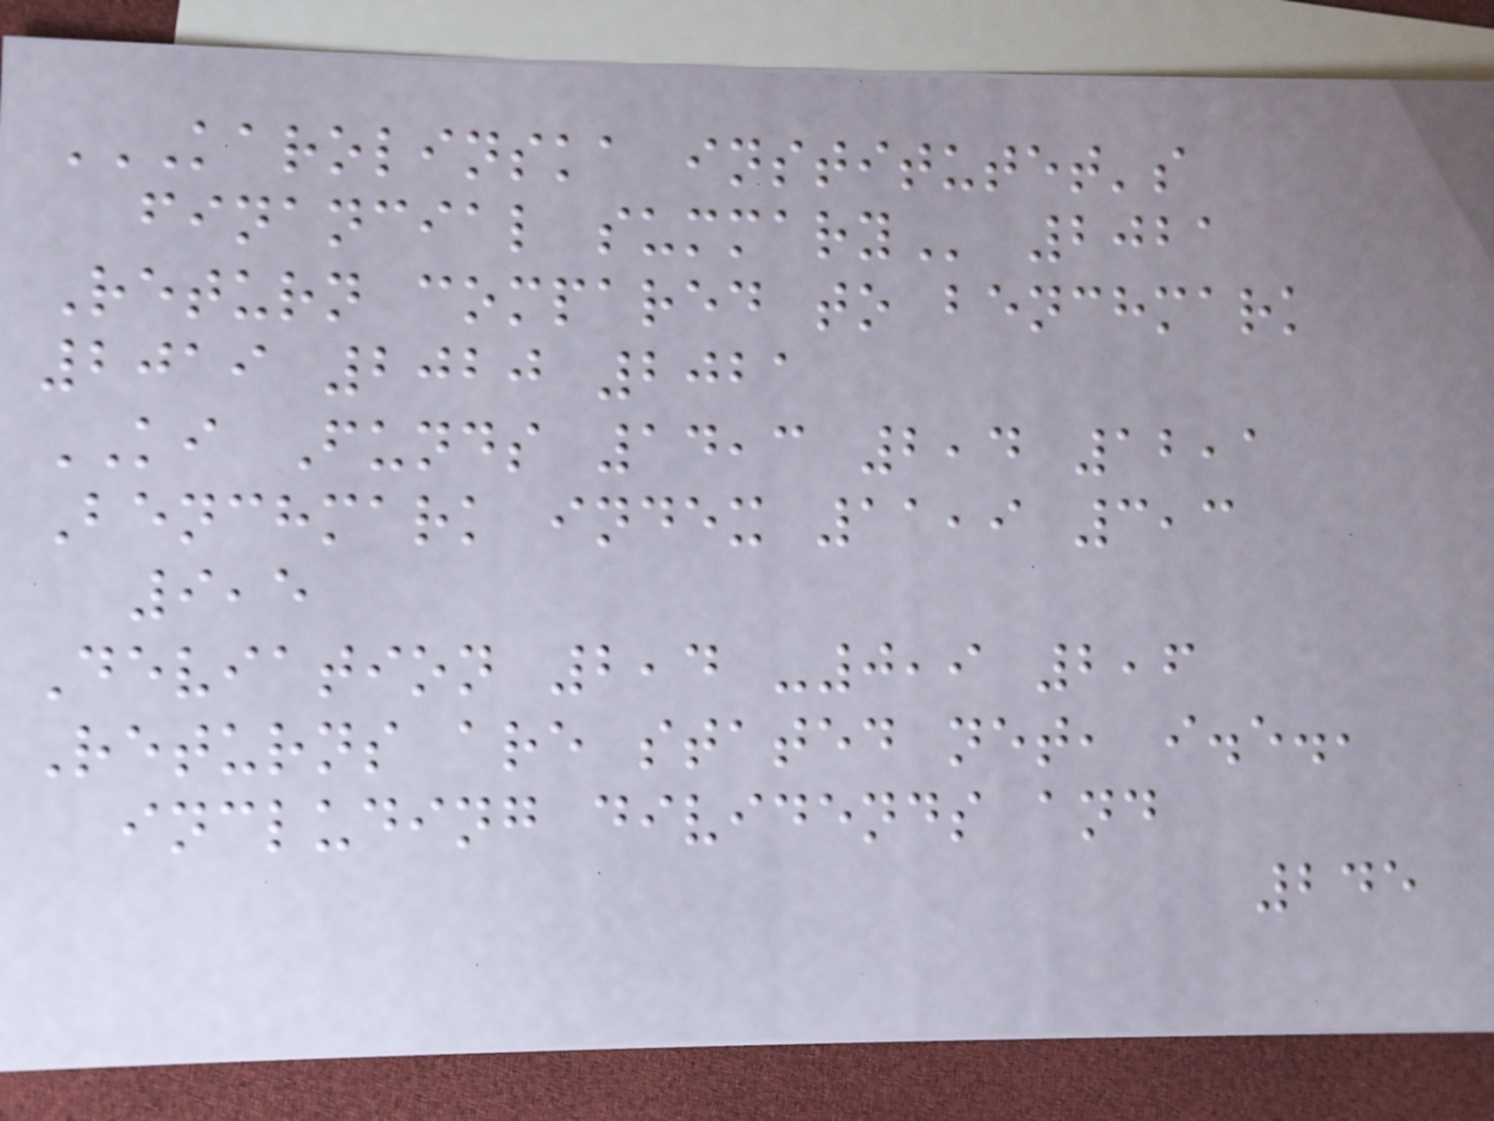KAROLINSKA INSTITUTET'S
FINANCIAL SUMMARY 2021
Return compared to benchmark
2019 2020 2021
KI Funds 14,3 2,4 12,1
Benchmark index 11,9 3,3
9,5
Deviation 2,4 -0,9 2,6
Returns are stated net, i.e.,
including dividends and
245
